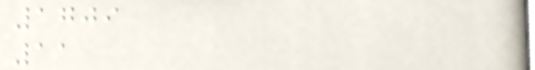1709
11
